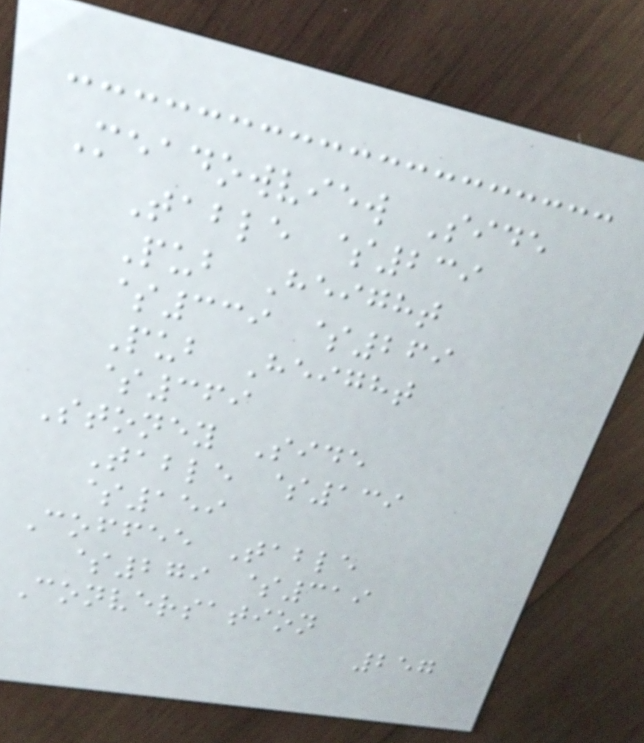Meadowview Side
Table $239
Pub Height
$339 $269
Pub Height
$369
Stoney Side
Table $139
$159
Coffee Table
$279 $319
Conversation
257
